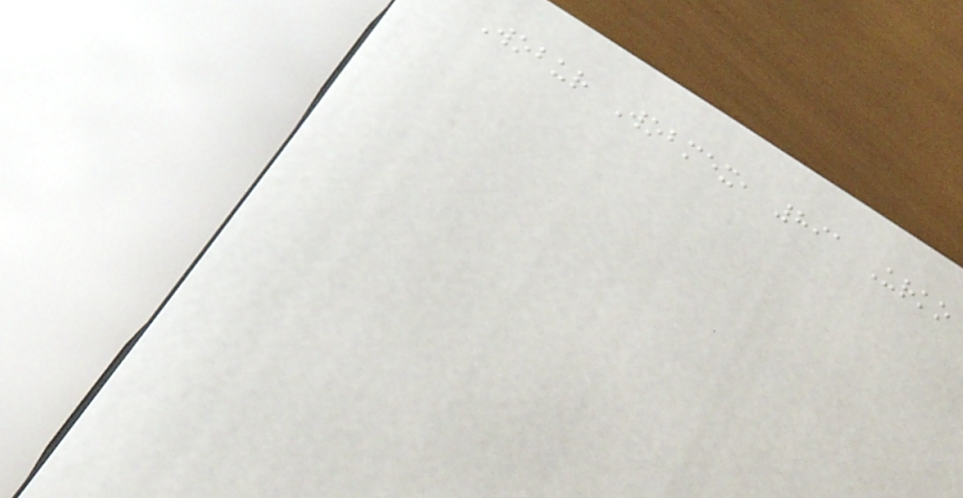Wobur Wobmex, 891 Urko
